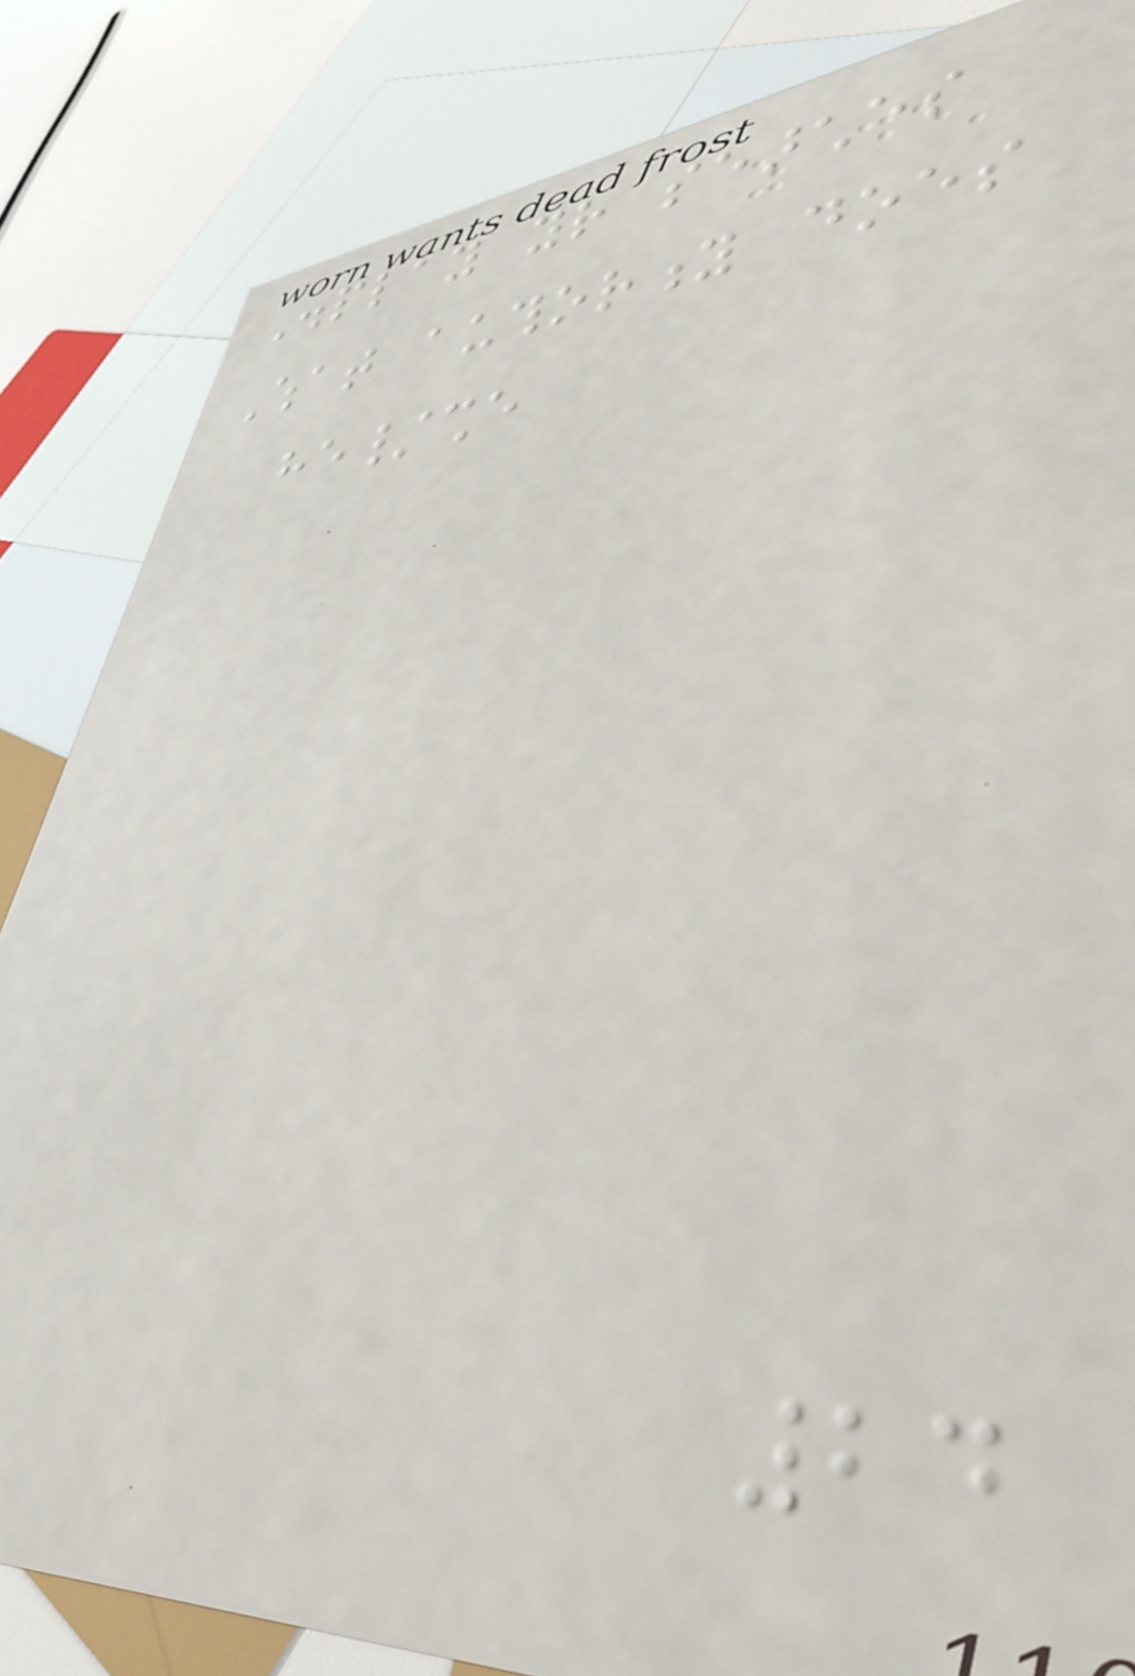Display your searches
What authority does
he/she
24
